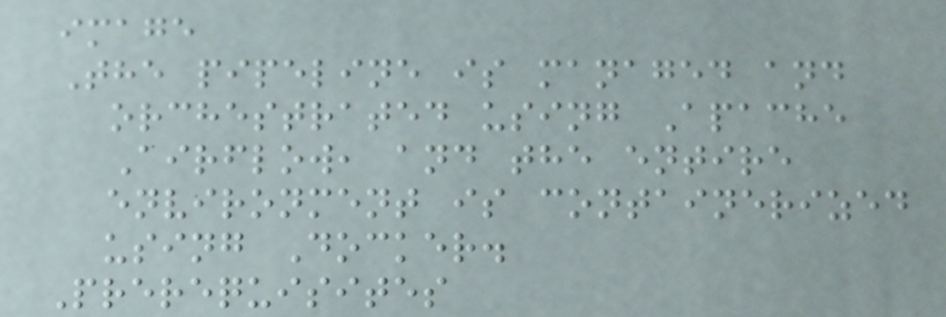image
The pipeline is managed and
orchestrated using Apache
Airflow, and the entire
environment is containerized
using Docker.
Prerequisites
